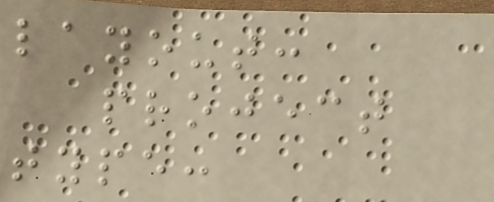layout:
project
type:
